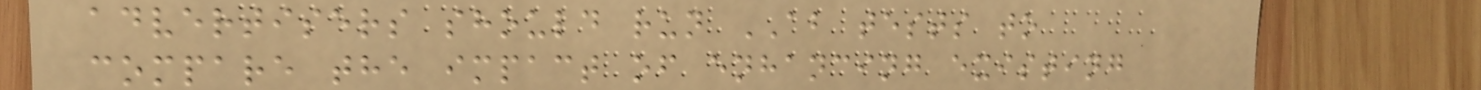advertisers should run AB tests to
compare the impact of enhancing existing
